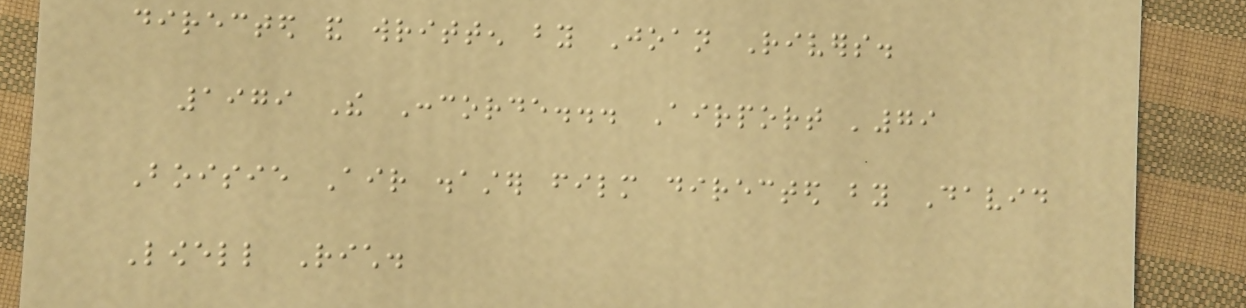directed and written by Joan Rivers.
1979 The Concorde... Airport '79
Boisie Air disaster film directed by David
Lowell Rich.
